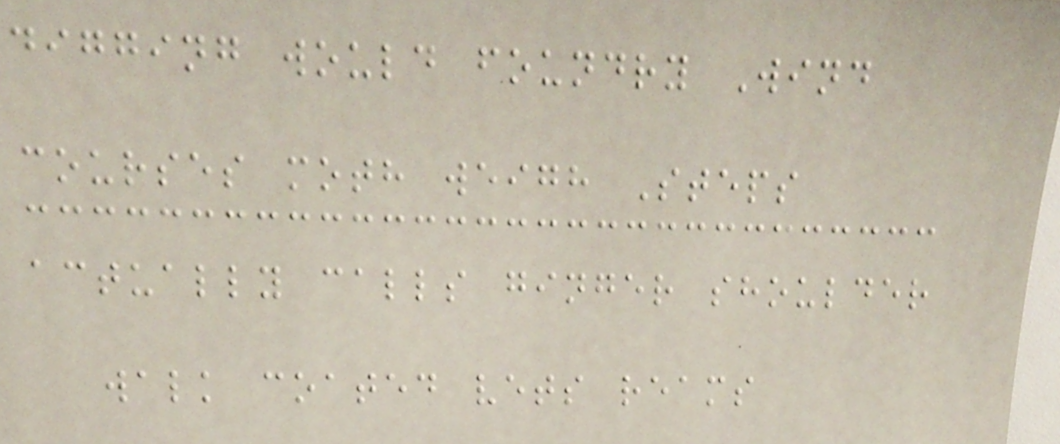digging would foundry Wind
courses moth weigh Steps
actually calls ginger shoulder
walk coated vets reams
